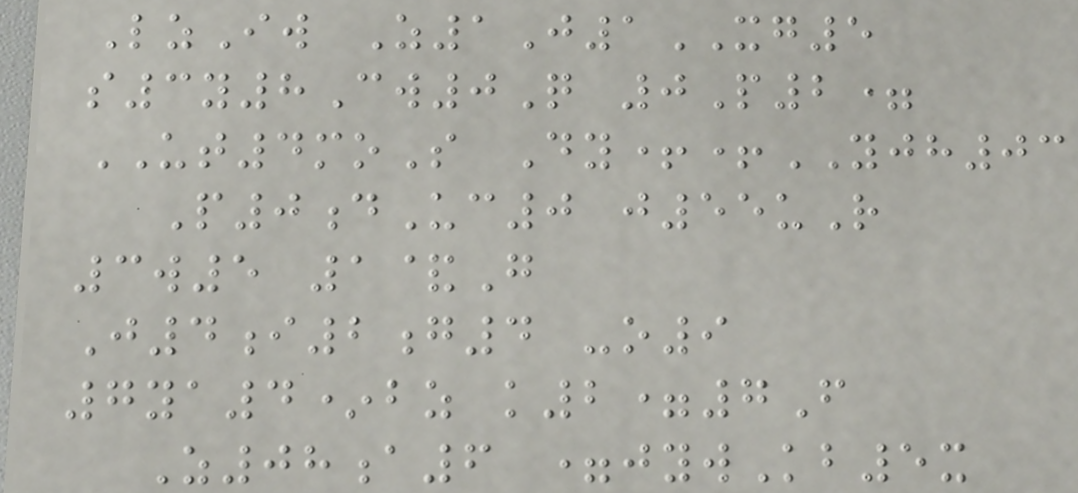LzIw Z1J1XG5
s3y8Cw0Q 0P2=
UT4moS Dy++YJH03
P0dUc0 j55uR
3w5 1&G
J4i2g4 -o9
7ya4*bz k2=7F
Z08a6 =jywKb5x
